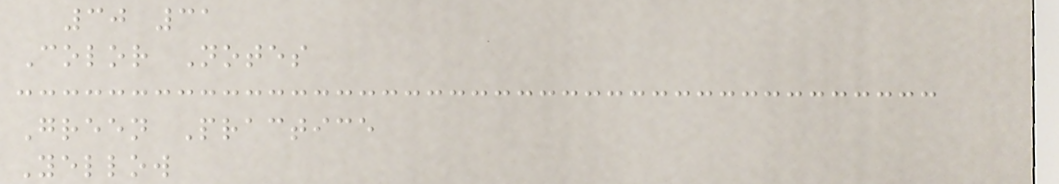30 31
Color Notes
Green Practice
Yellow
